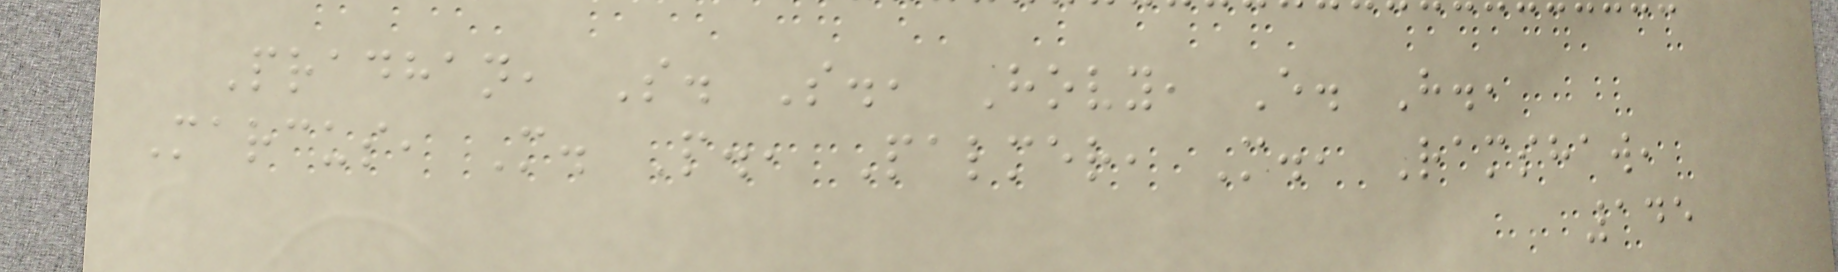Pradhan, S. S., Hovy, E. H.,
Marcus, M. P., Palmer, M., Ramshaw,
145
